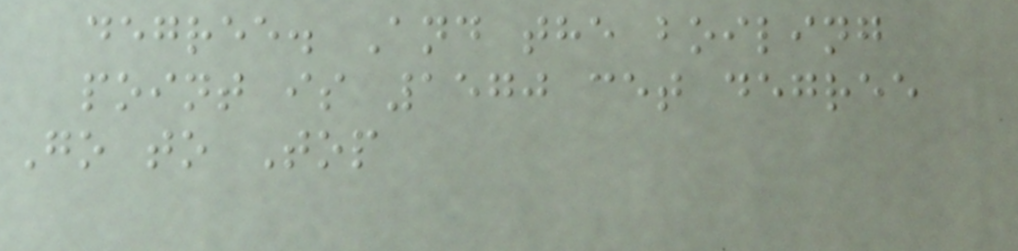degree. And the boiling
point is 1570 cet degree
Go to Top
